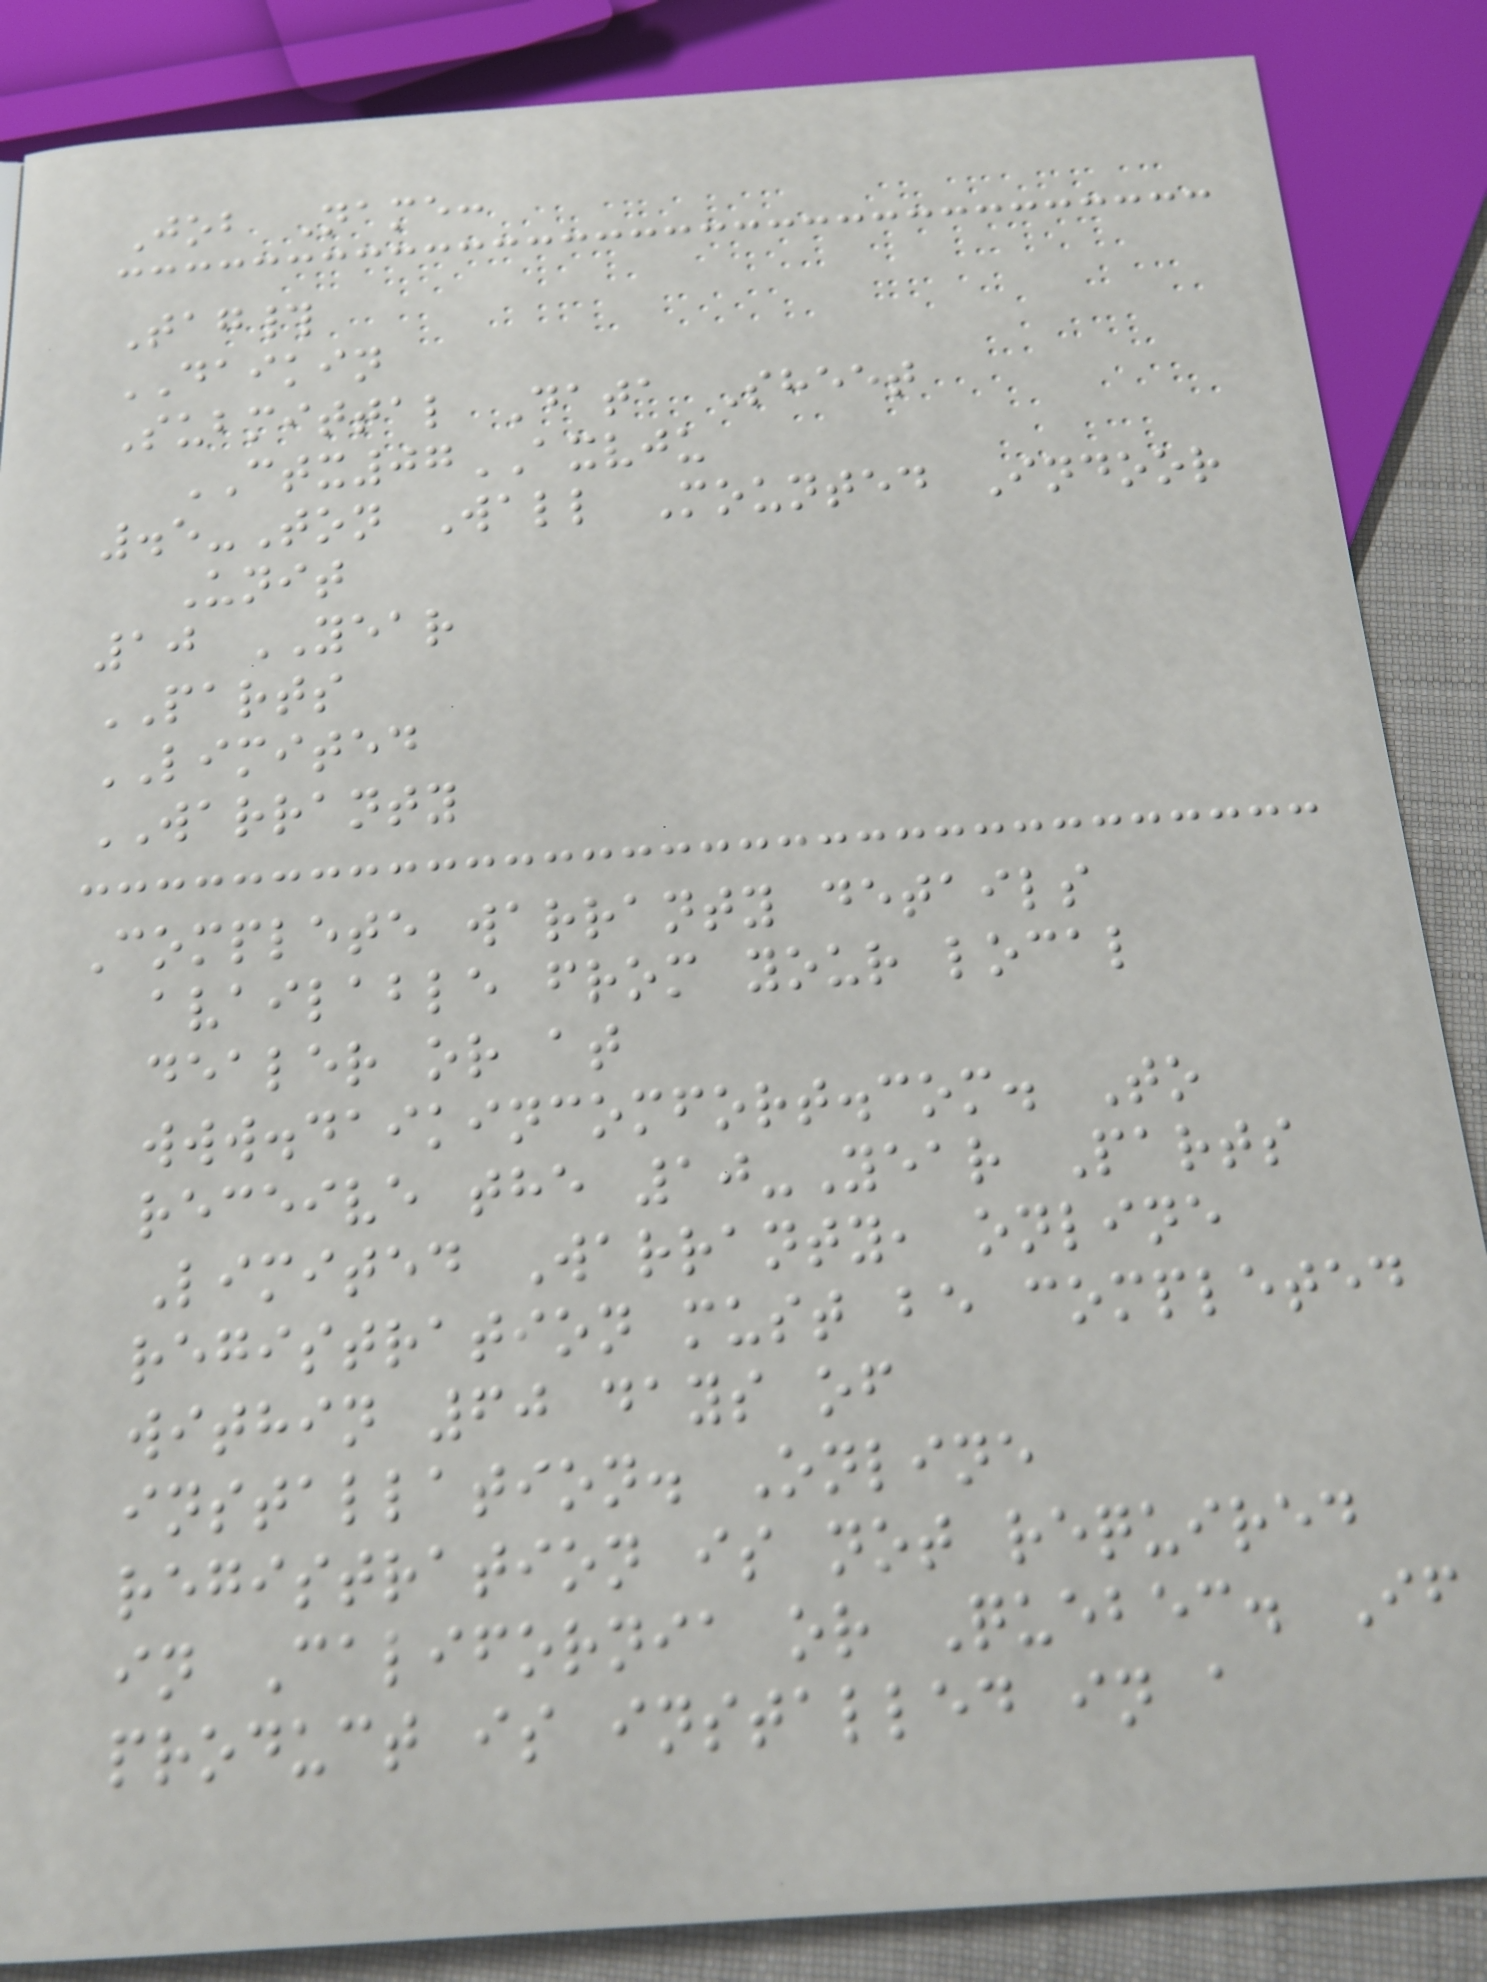Job Name:
Tag#
DAIKIN
Submittal Data Sheet
CTX07AXVJU
.5-Ton Wall Mounted Indoor
Unit
10 YEAR
PARTS
LIMITED
WARRANTY
Complete warranty details
available from your local
dealer or at
www.daikincomfort.com. To
receive the 10-Year Parts
Limited Warranty, online
registration must be completed
within 60 days of
installation. Online
registration is not required
in California or Quebec. If
product is installed in a
